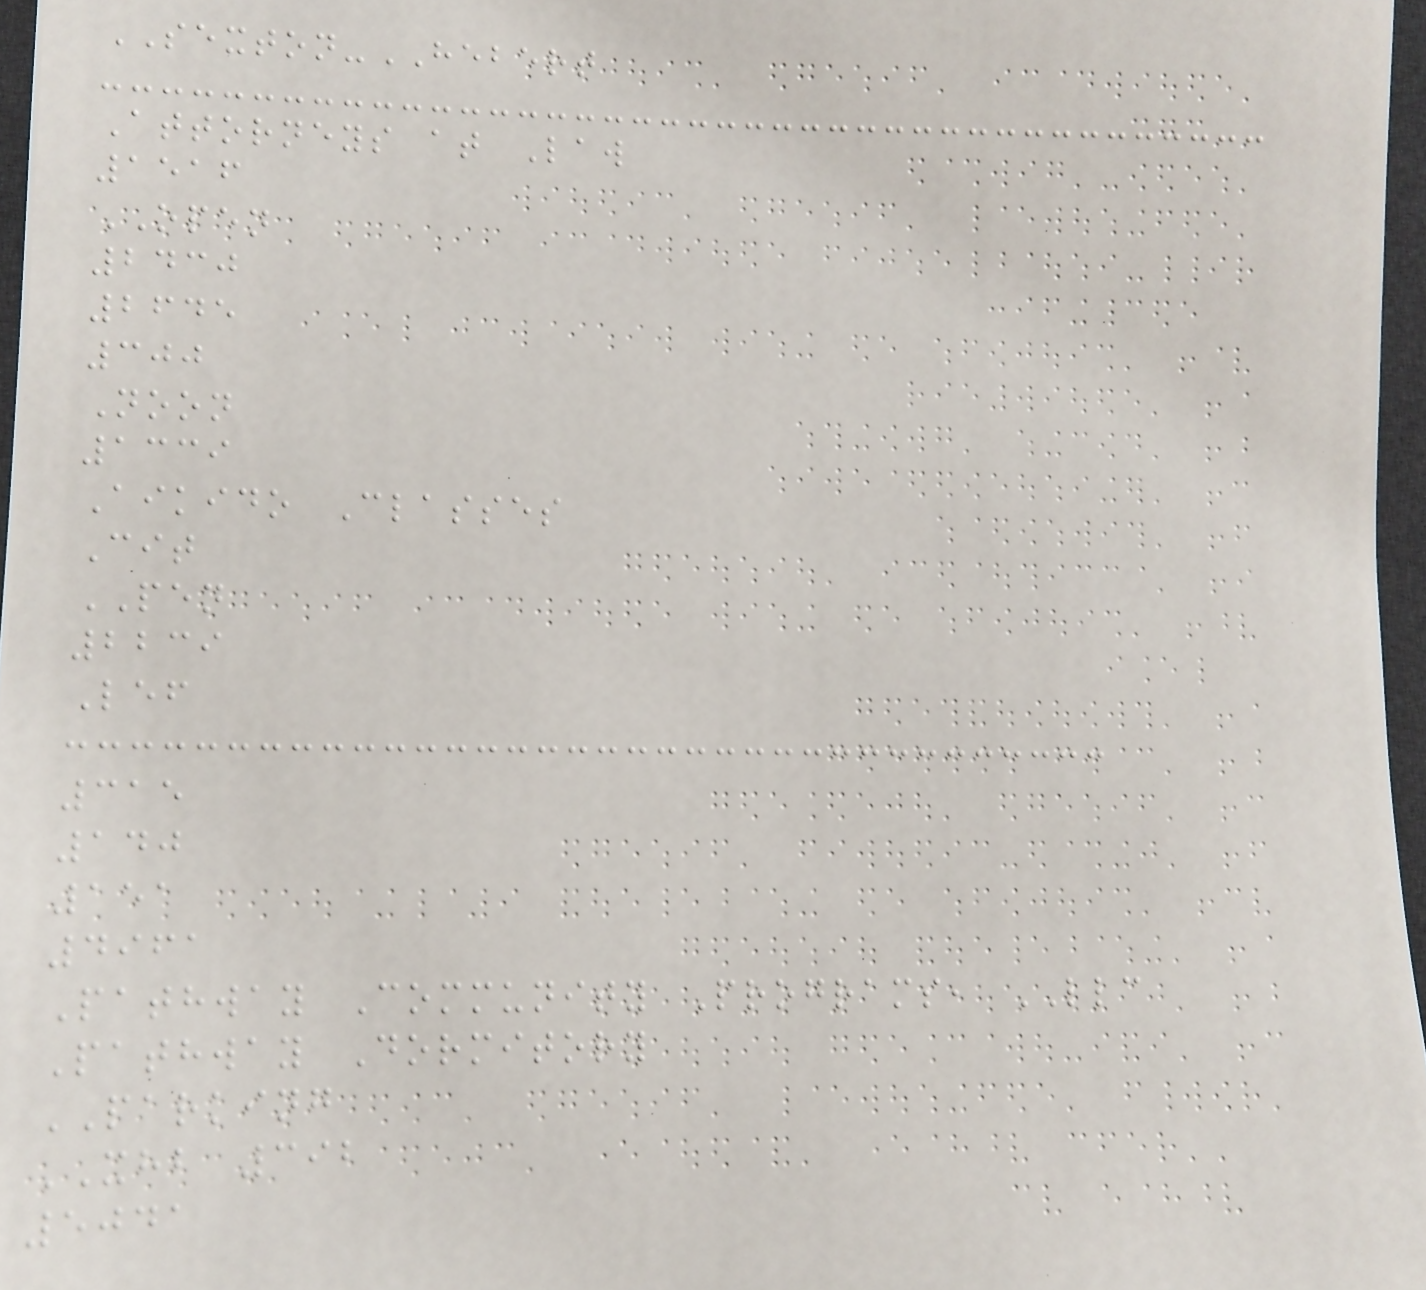SEXTON-HEBERT
Attorneys at Law
1516
OPEN
2430
2645
300
Noon
1339
Aikido Classes
Cit
PEN
2239
Lef
315
140
151
4961
Pathway Community Programs, LLC
Pathway Dormitory
PARKING
XHB 392
5041
